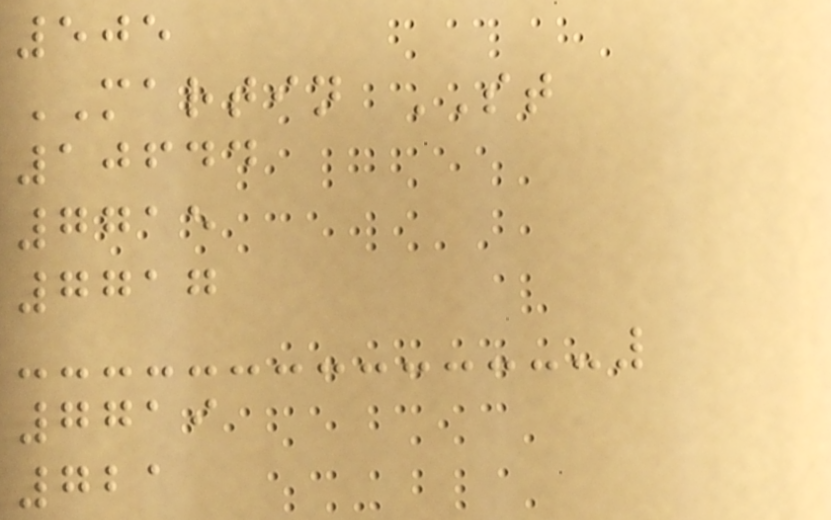505
MARTIN ST
10644
7715
7717
7719
721
